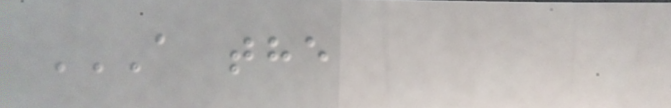A THE
